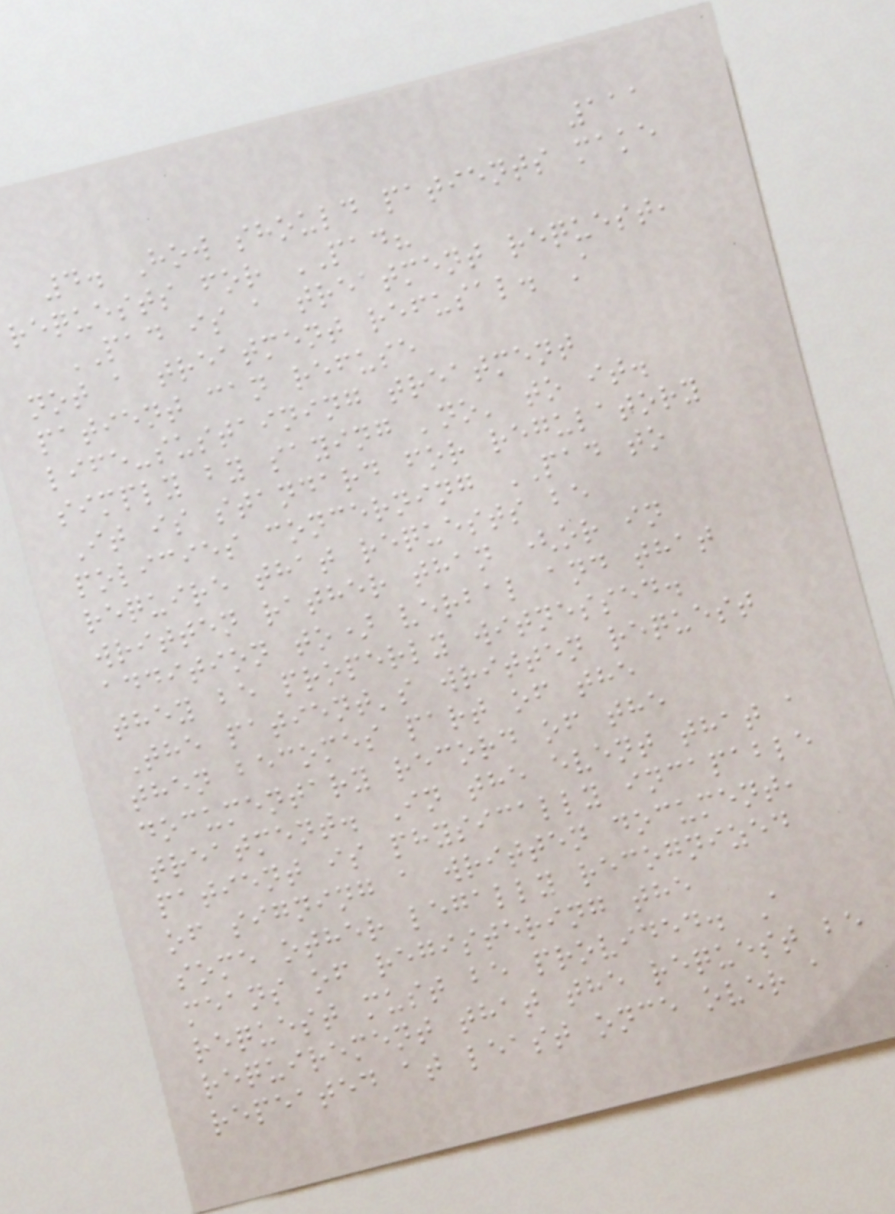111
4. How should patients make
requests for PAD?
PAD is a treatment request,
not a treatment refusal. A
patient can refuse
life-sustaining treatment
simply by saying 'no' to it.
It is standard for regulatory
policies concerning PAD to
require that requests be
written rather than (or in
addition to) verbal and that
they be properly witnessed.
The patient's written request
then becomes part of the
documentary record of the
treatment. In the event that a
patient is physically incapable
of signing a written document,
some other legally recognized
means of registering the
request must be provided. A
requirement that the request be
repeated at least once over a
